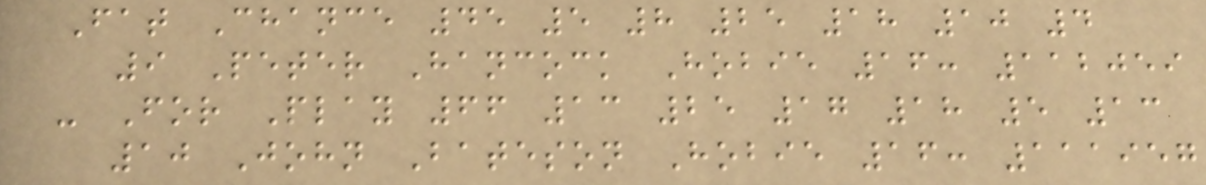Fat Chance 45 5 8 25 18 10 4
9 Peter Hancock Hobie 16: 112059
- For Play 66 13 25 17 18 5 13
10 John Bateson Hobie 16: 111957
